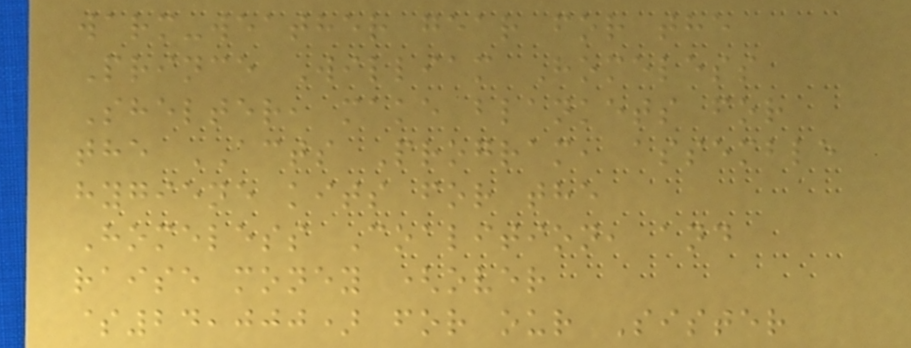warm-weather gear for the
Prince William Homeless
Shelter, make blankets for
the ACTS Program, assemble
hygiene kits for the
Homeless Coalition, and
raise money (over
$24,000) for our Sister
